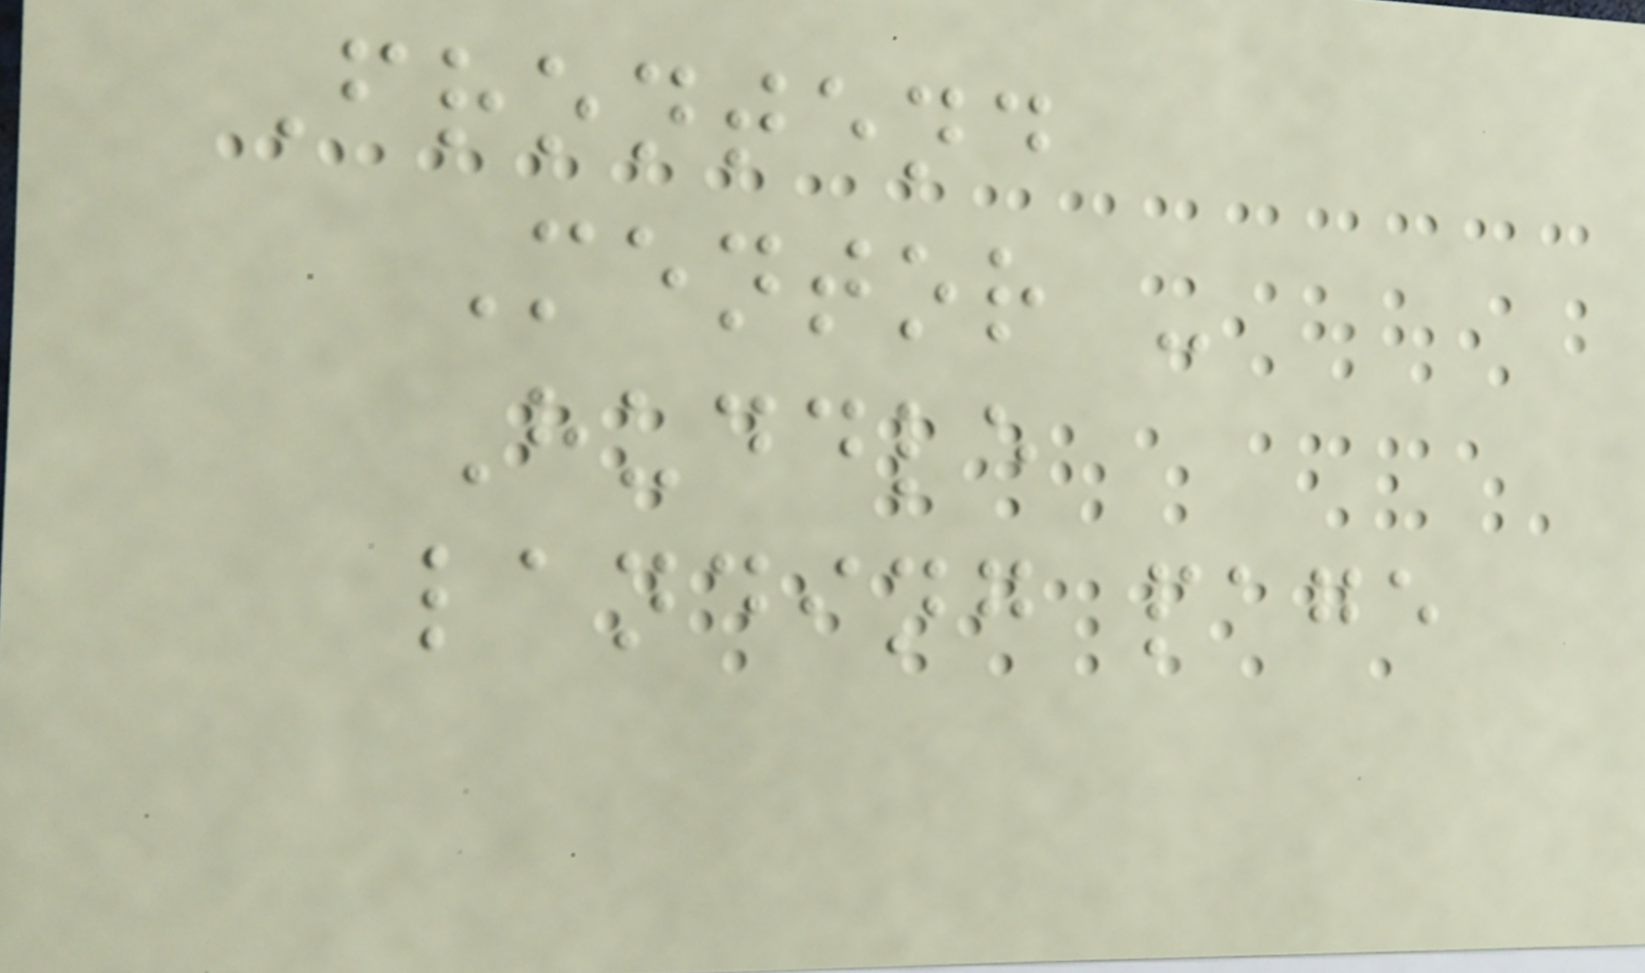Frontend
Mentor -
Huddle
landing page
